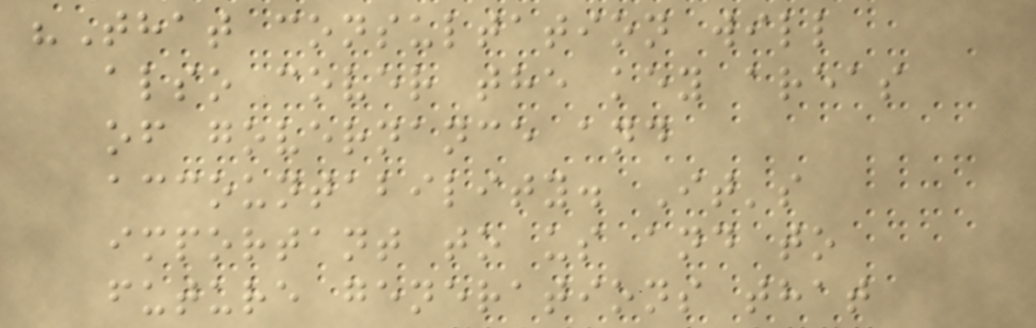"That consultation will
also cover the key areas
of governance and
accountability. It's
important to us and to
future generations that
